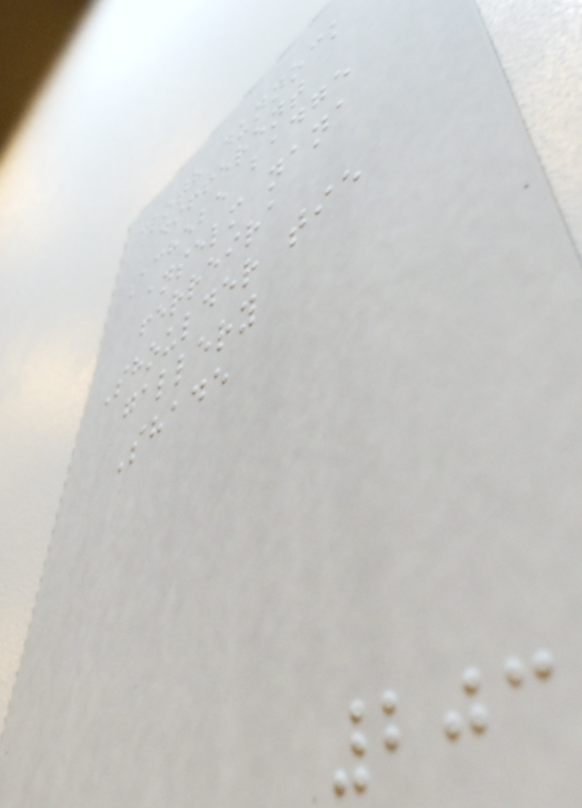cloth dunnock
different
Achebe badge
anselm nana
ferreira
Shoulder tie
gallery
Shade
203
